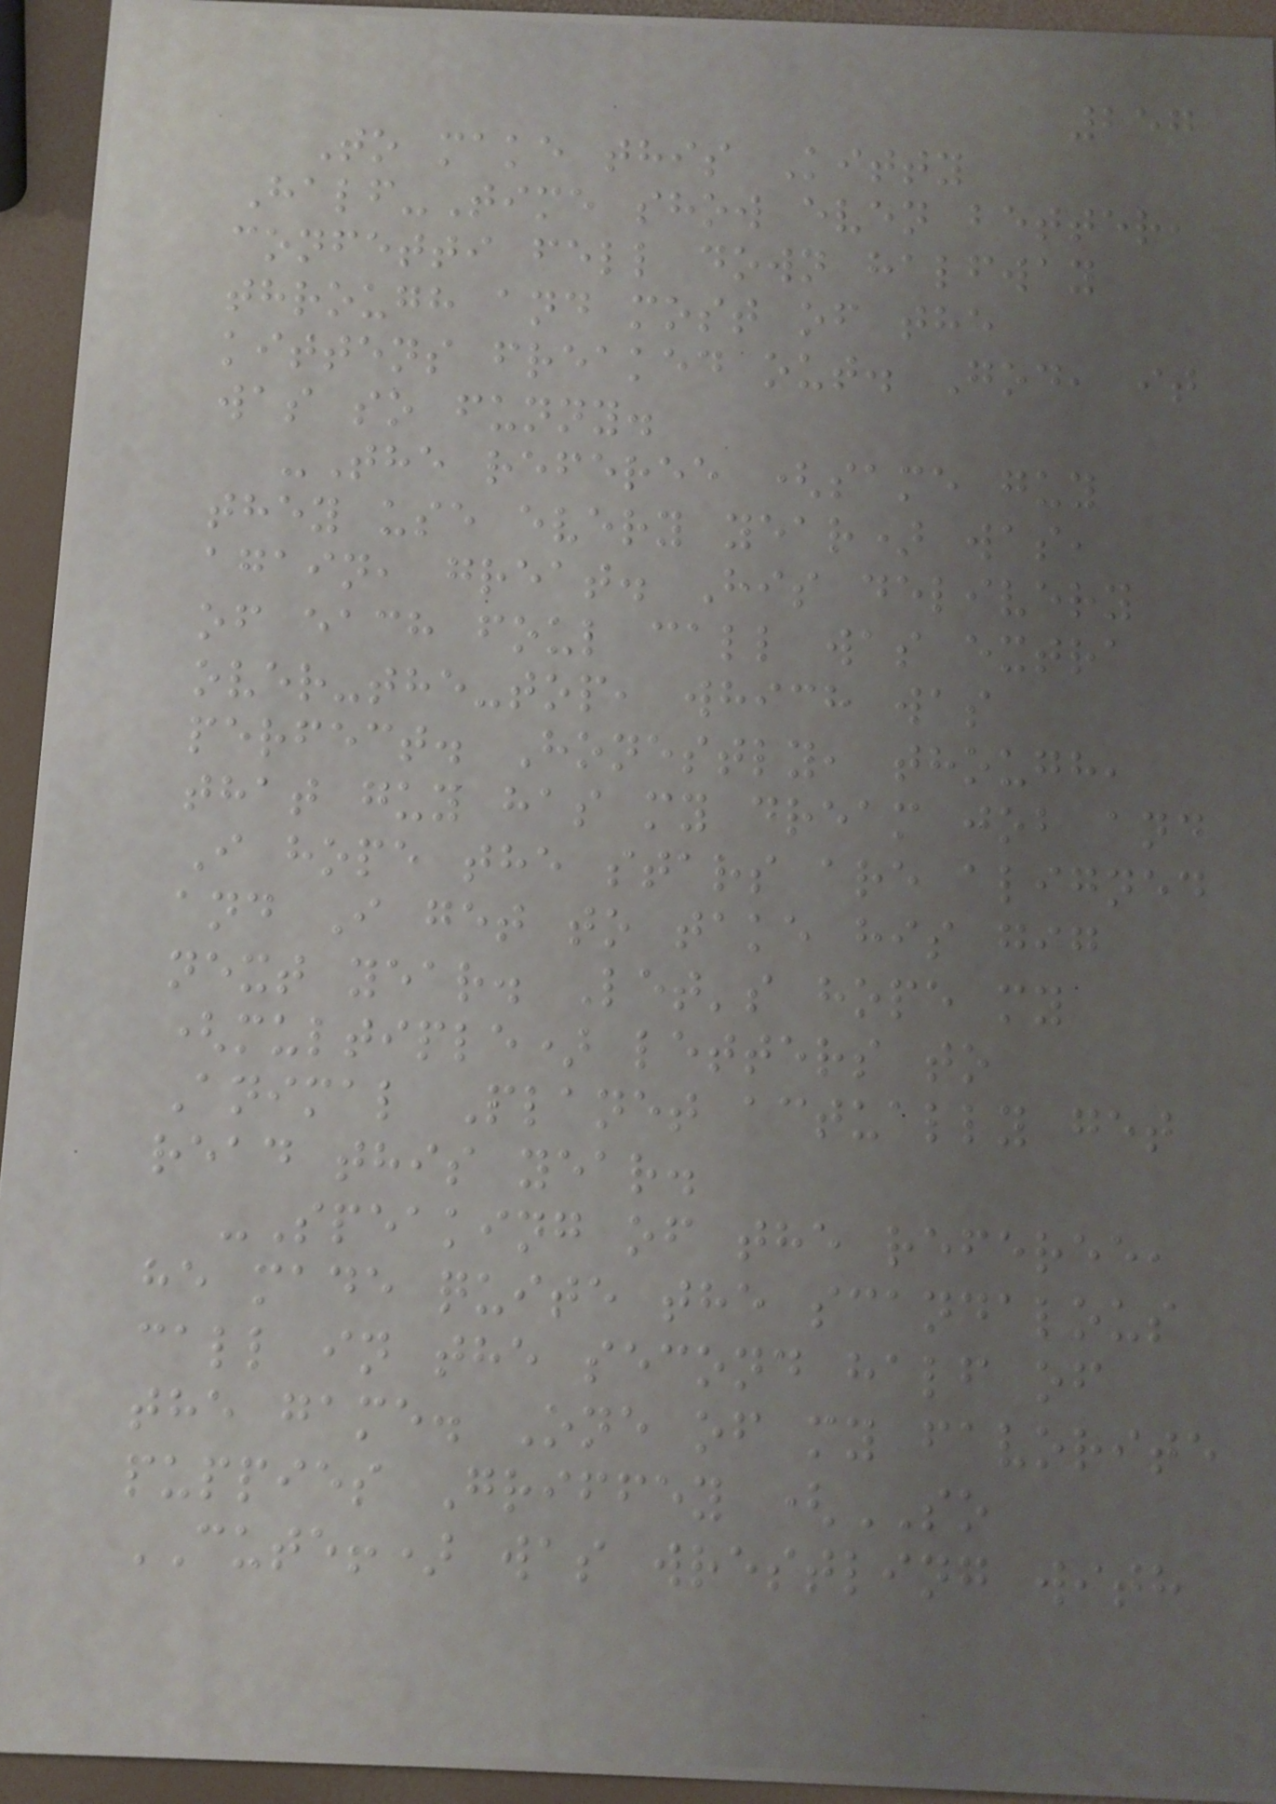257
To make this Kitty
Half-Time show even better,
confetti fell down halfway
through and most of the
kittens freaked out. God, it
was so funny.
-The referee (same guy
they use every year) was,
again, great. His delivery
of each foul call was extra
over-the-top, which was
perfect. Honestly, though,
that guy has my dream job and
I hope the stars are aligned
and I get to take his gig
next year. Let's hope my
(multiple) letters to
Animal Planet actually get
read this year.
-Speaking of the referee,
he made quite the scandalous
call in the second half of
the game. One of my favorite
puppies Griffey (SO
CUTE!) was wrestling with
